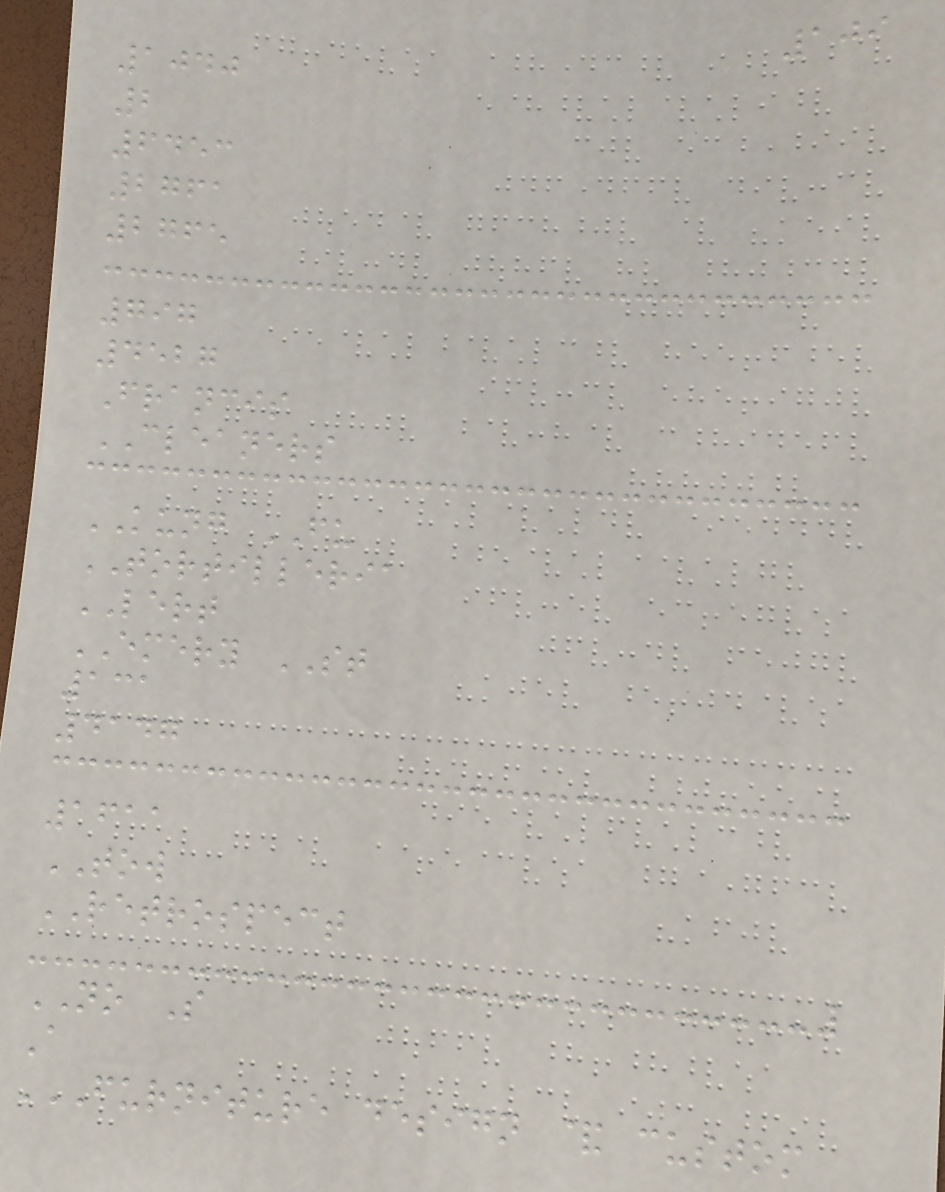109
1040
2
6453
2761
2765
797
4527
Francis
CLEANERS
KUNG FU
TORTILLERIA
LERT
EMERY ST
131
4147
1611
TOW
RETROSPECT
NO S
A
FURNITURE DESIGN & CUSTOM
